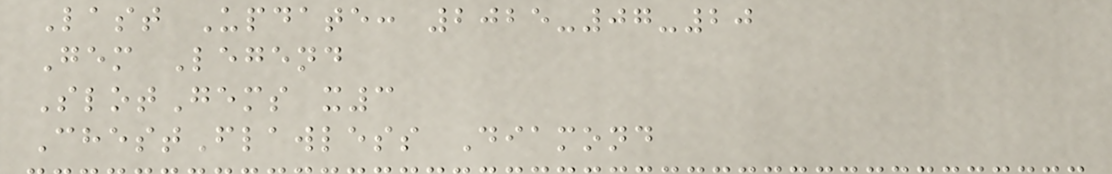Last Update: 2025-07-20
Gem Legend
SlotGems x3
ChestFlawless Diamond
